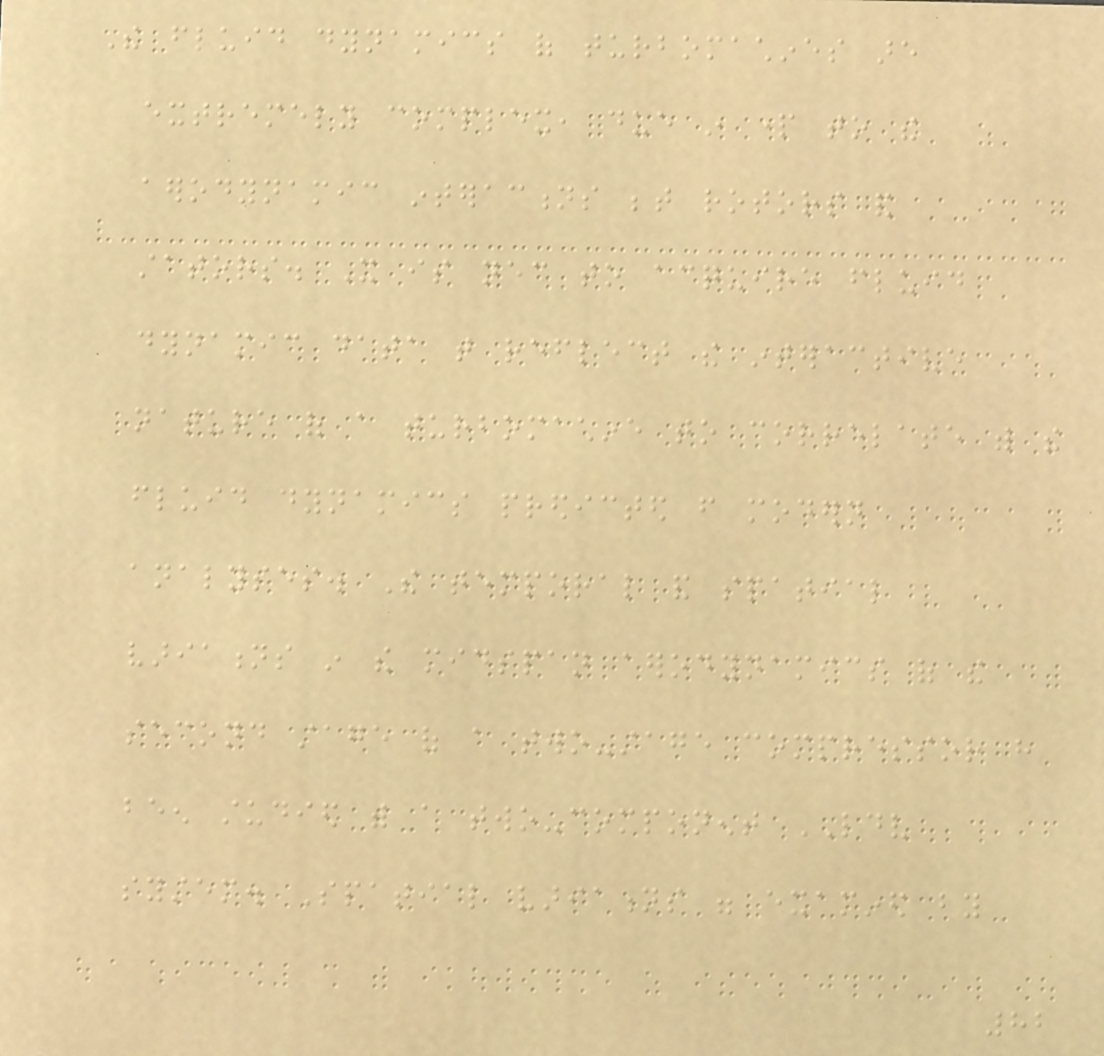The fluid dynamics of turbomachines are
extremely complex, due in part to the
aerodynamic interactions between rotors and
stators. It is necessary to acquire fluid
dynamic data that reflect the interactive
nature of a turbomachine to correlate with the
fluid dynamics predicted from modern
analyses. The temporal and spatial
variations in the midspan aerodynamics of the
second stage of a two-stage compressor have
been studied with a two-component LDV
system. Spatial variations were examined by
82
